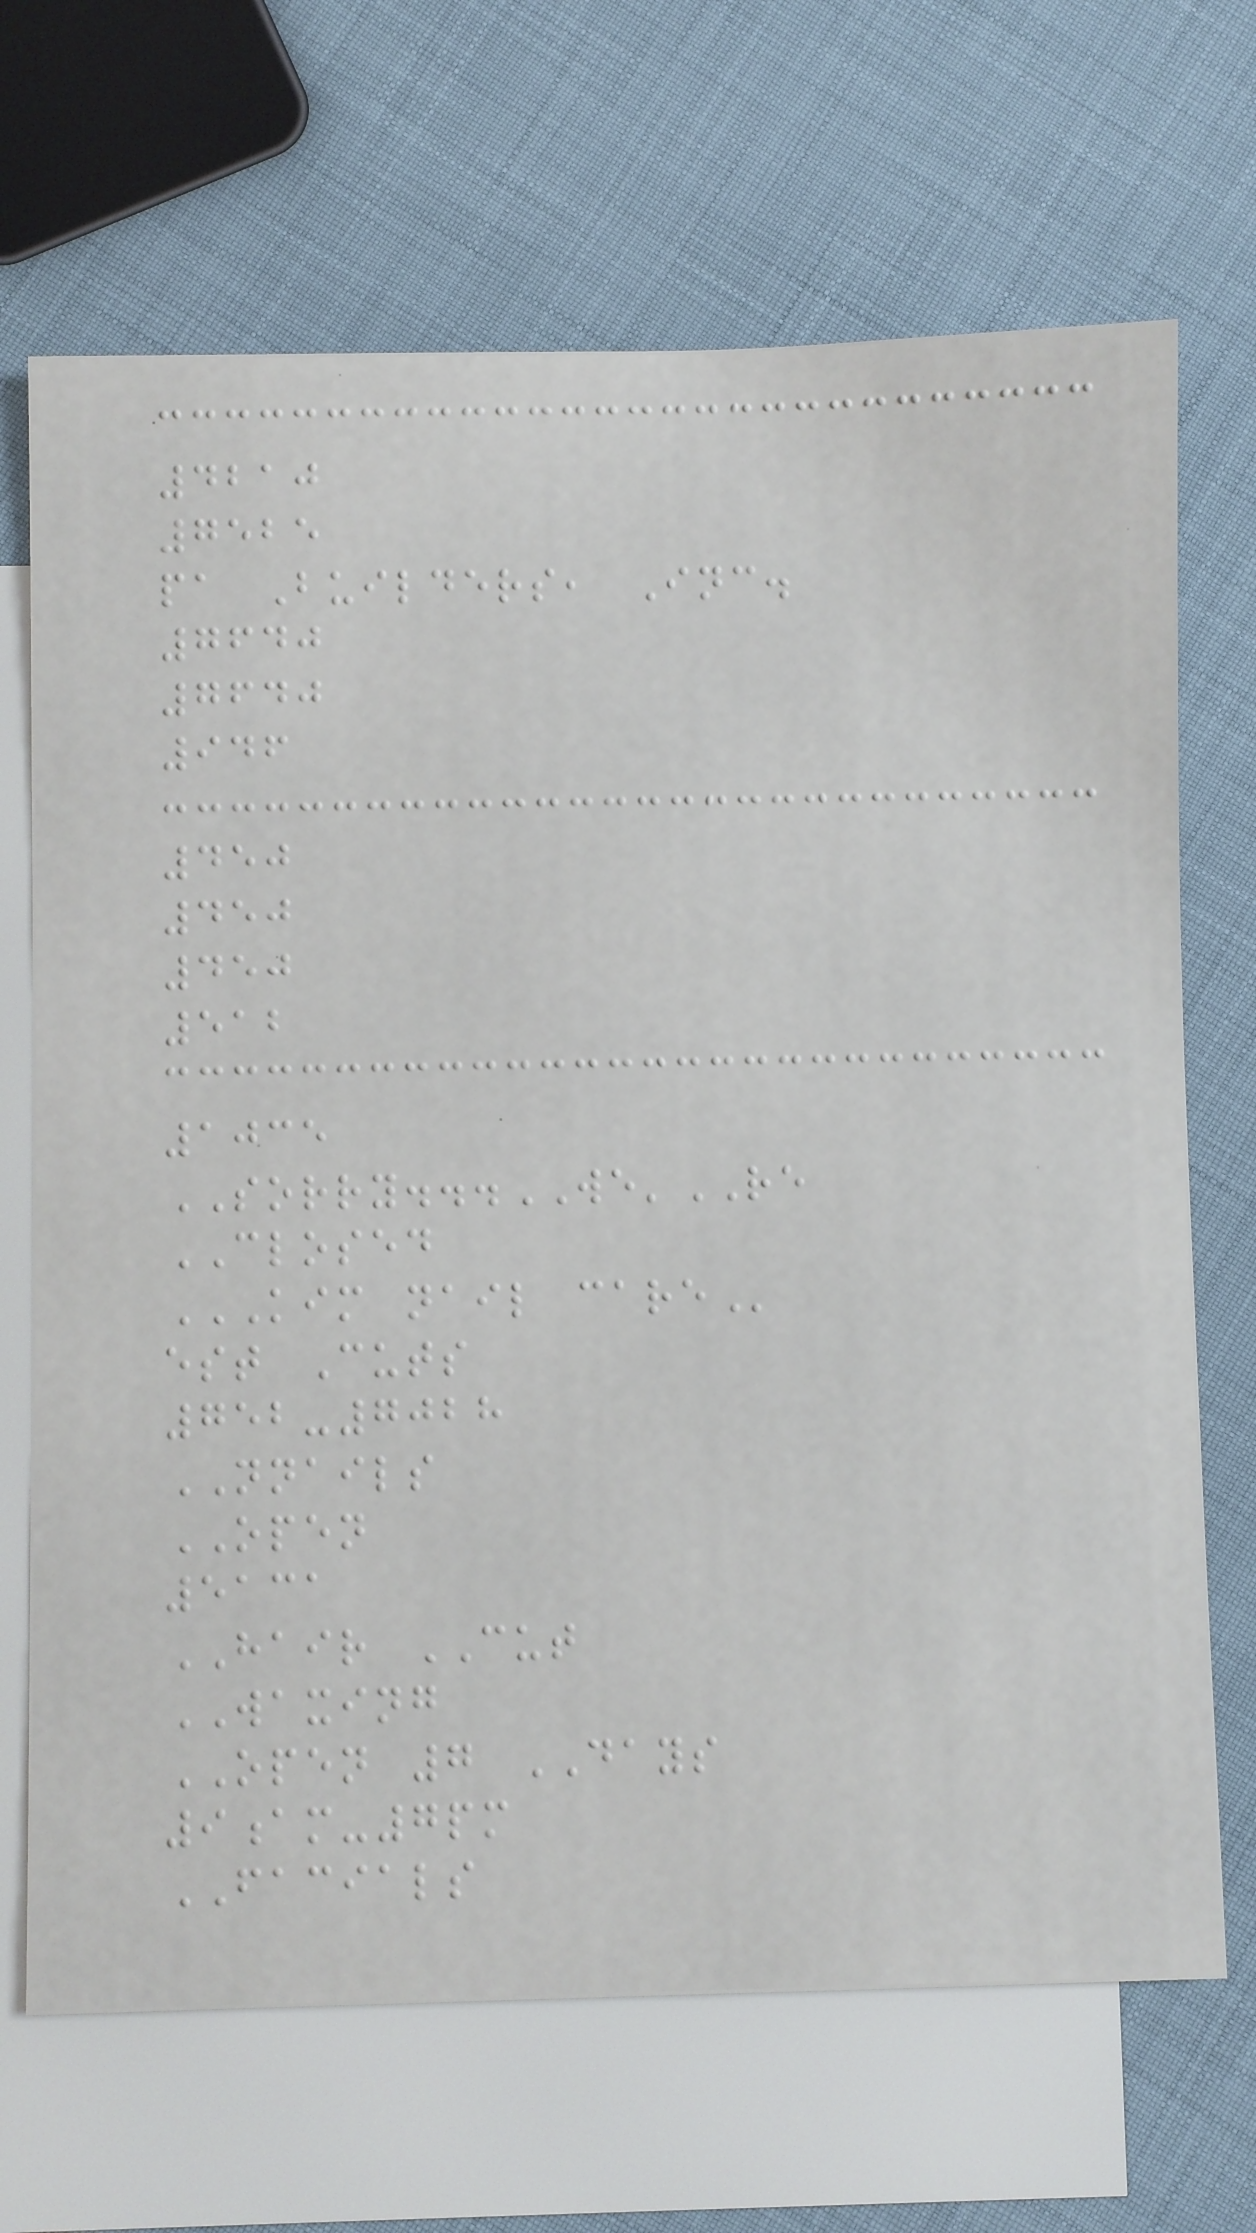4210
7525
pa Builders, Inc.
7640
7640
946
450
450
450
512
1035
SORRY...WE'RE
CLOSED
KIM NAIL CARE
est Cuts
752-7028
NNAILS
OPEN
5131
HAIR CUT
WAXING
OPEN 7 DAYS
9am-7pm
FACIALS
